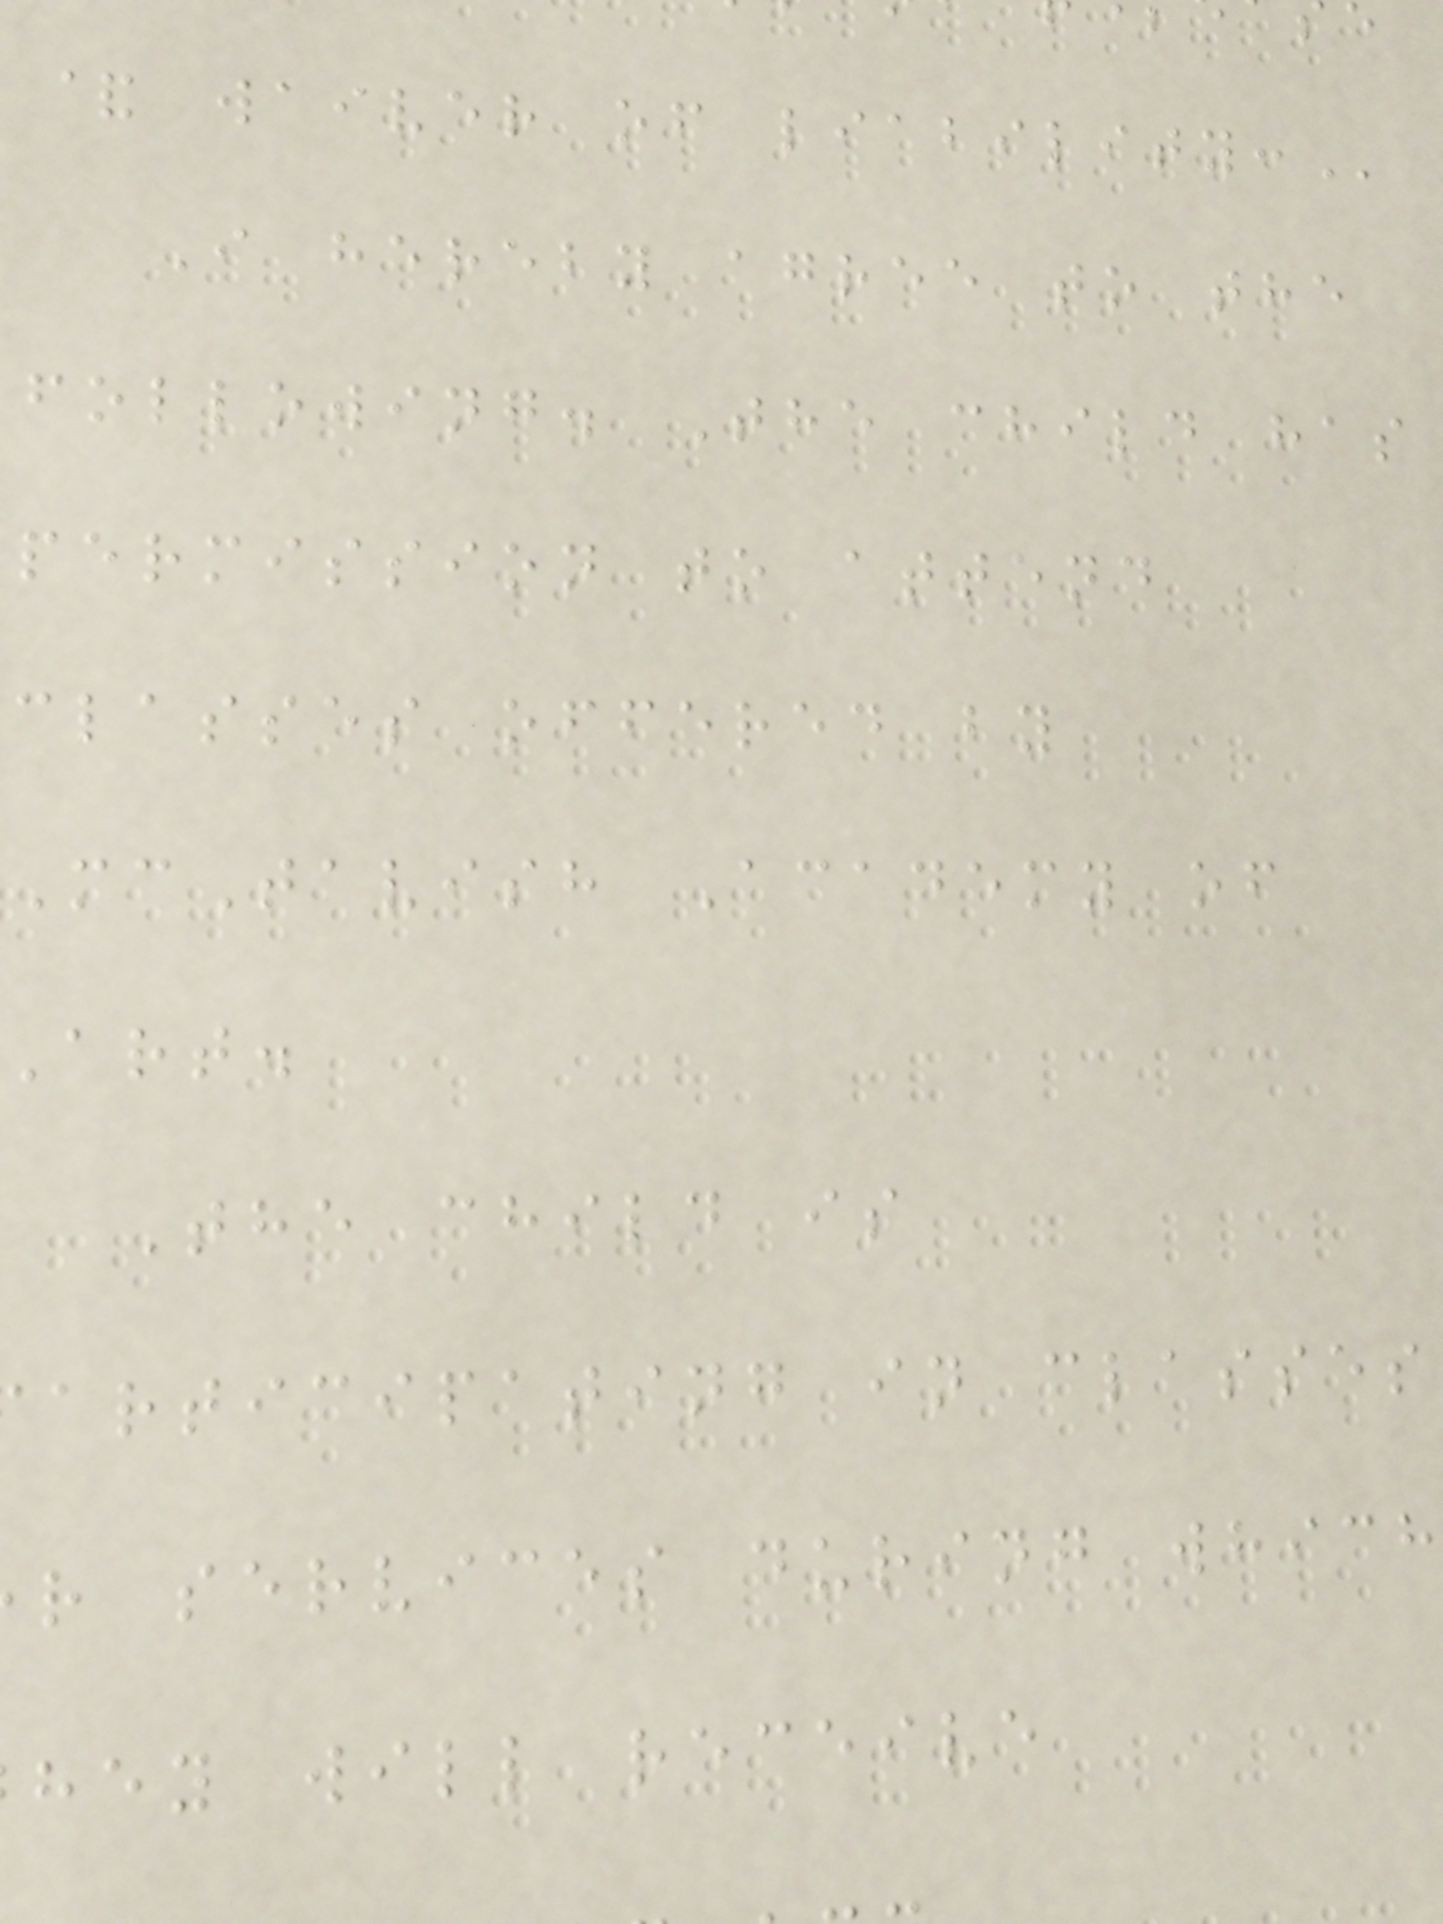& waiver of
I hereby agree to the
following. The child has
permission to attend
classes offered by
McTavish Academy of
art.
The child is
articipating in classes
r services during which
hey will receive
